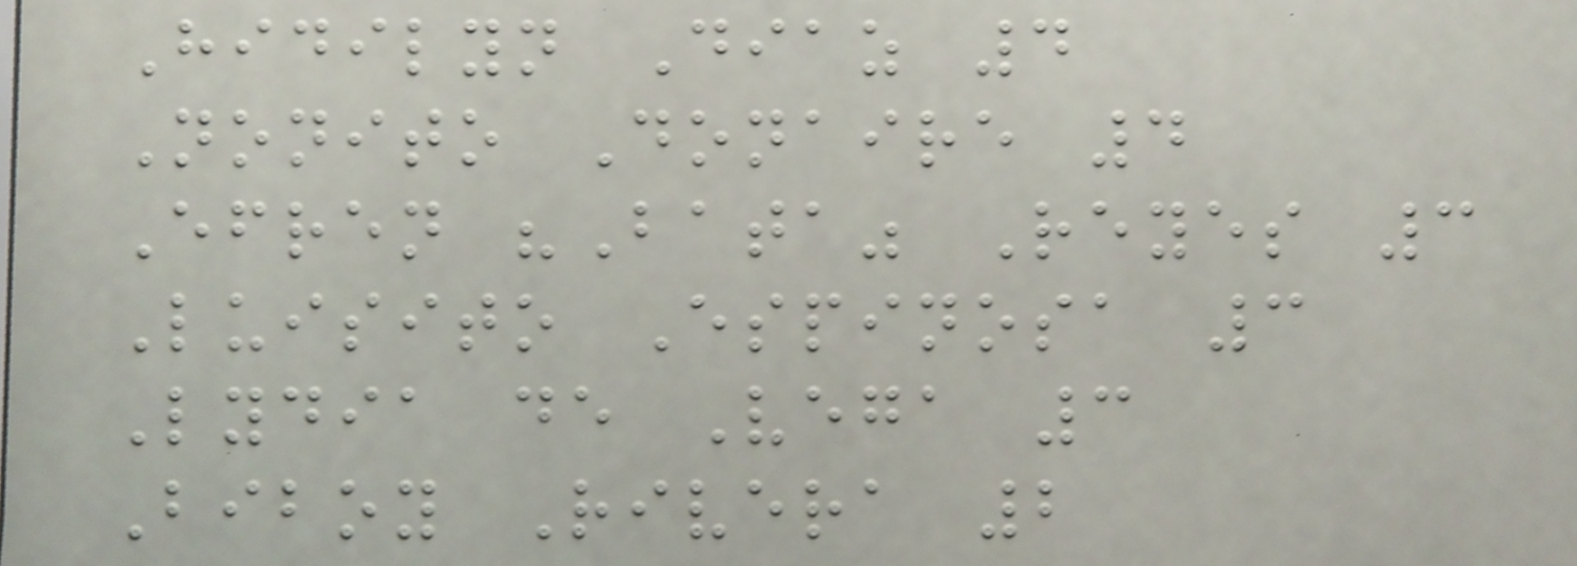Hidilyn Diaz 4
Nonito Donaire 4
Efren "Bata" Reyes 3
Luisito Espinosa 3
Lydia de Vega 3
Biboy Rivera 2
